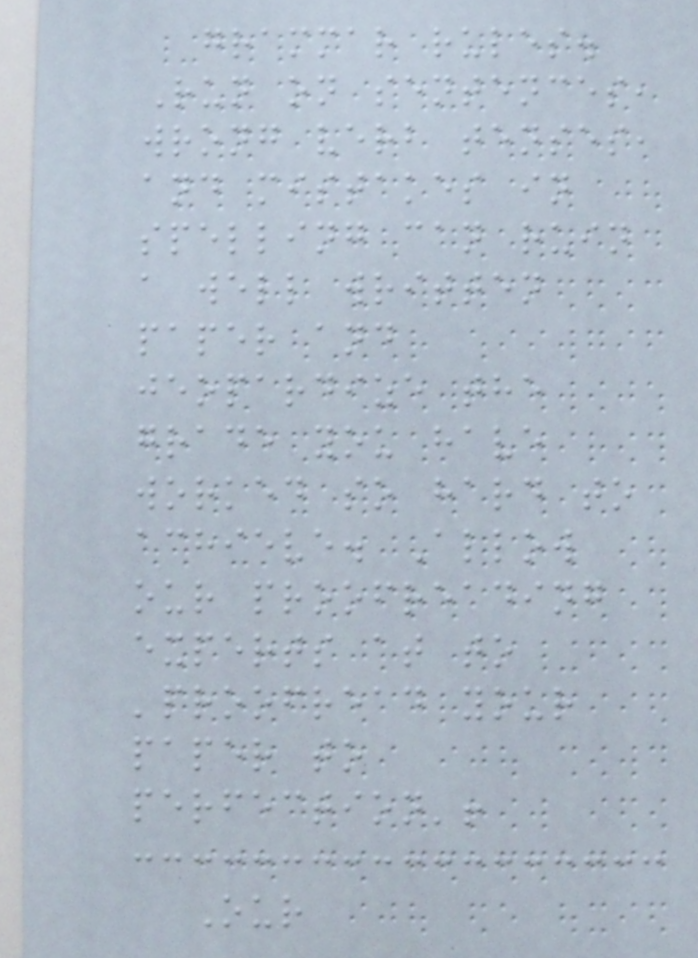grammar rules.
Run on sentences,
wrong verb tenses,
and mistakes in
spelling can ruin
a well written
paper and
jeopardize the
grade you have
worked so hard to
achieve. Allow
our proofreading
experts at to
'proofread your
paper to
perfection'!
Our
